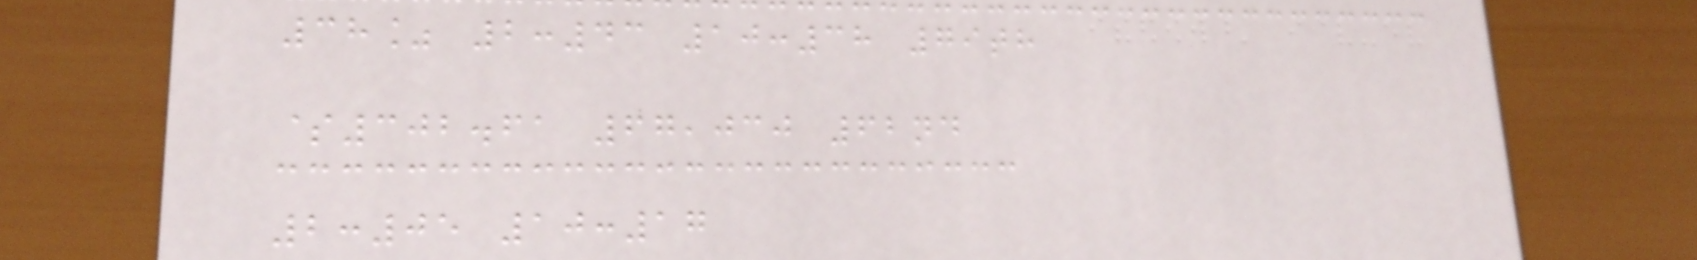38% 2:43 10:38 79th
$302.61 67,030 62nd
2:05 10:17
